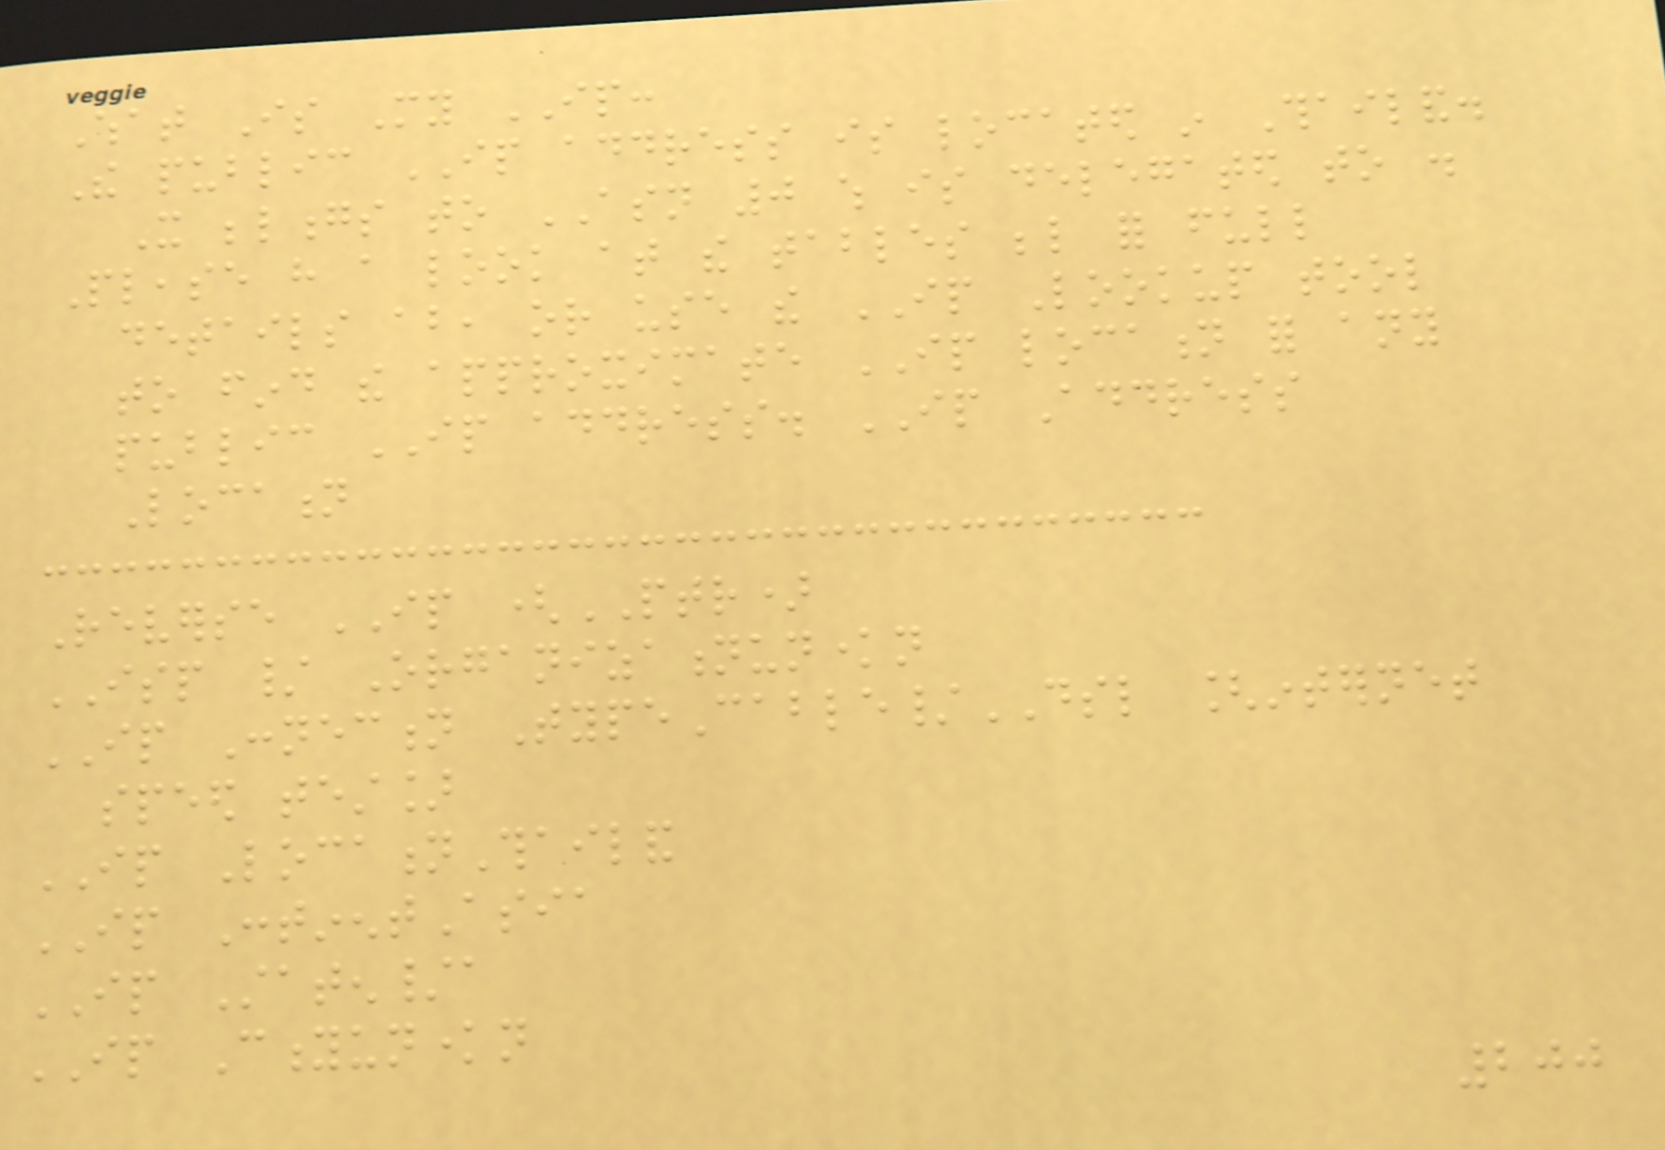What Is My IP:
The public IP address is located in Thailand.
It belongs to ASN 0 which is delegated to .
Please have a look at the tables below for full
details about, or use the IP Lookup tool
to find the approximate IP location for any
public IP address. IP Address
Location
Reverse IP (PTR)
ISP / Organizationunknown
IP Connection TypeCable/DSL [internet
speed test]
IP LocationThailand
IP ContinentAsia
IP Staten/a
IP Cityunknown
200
